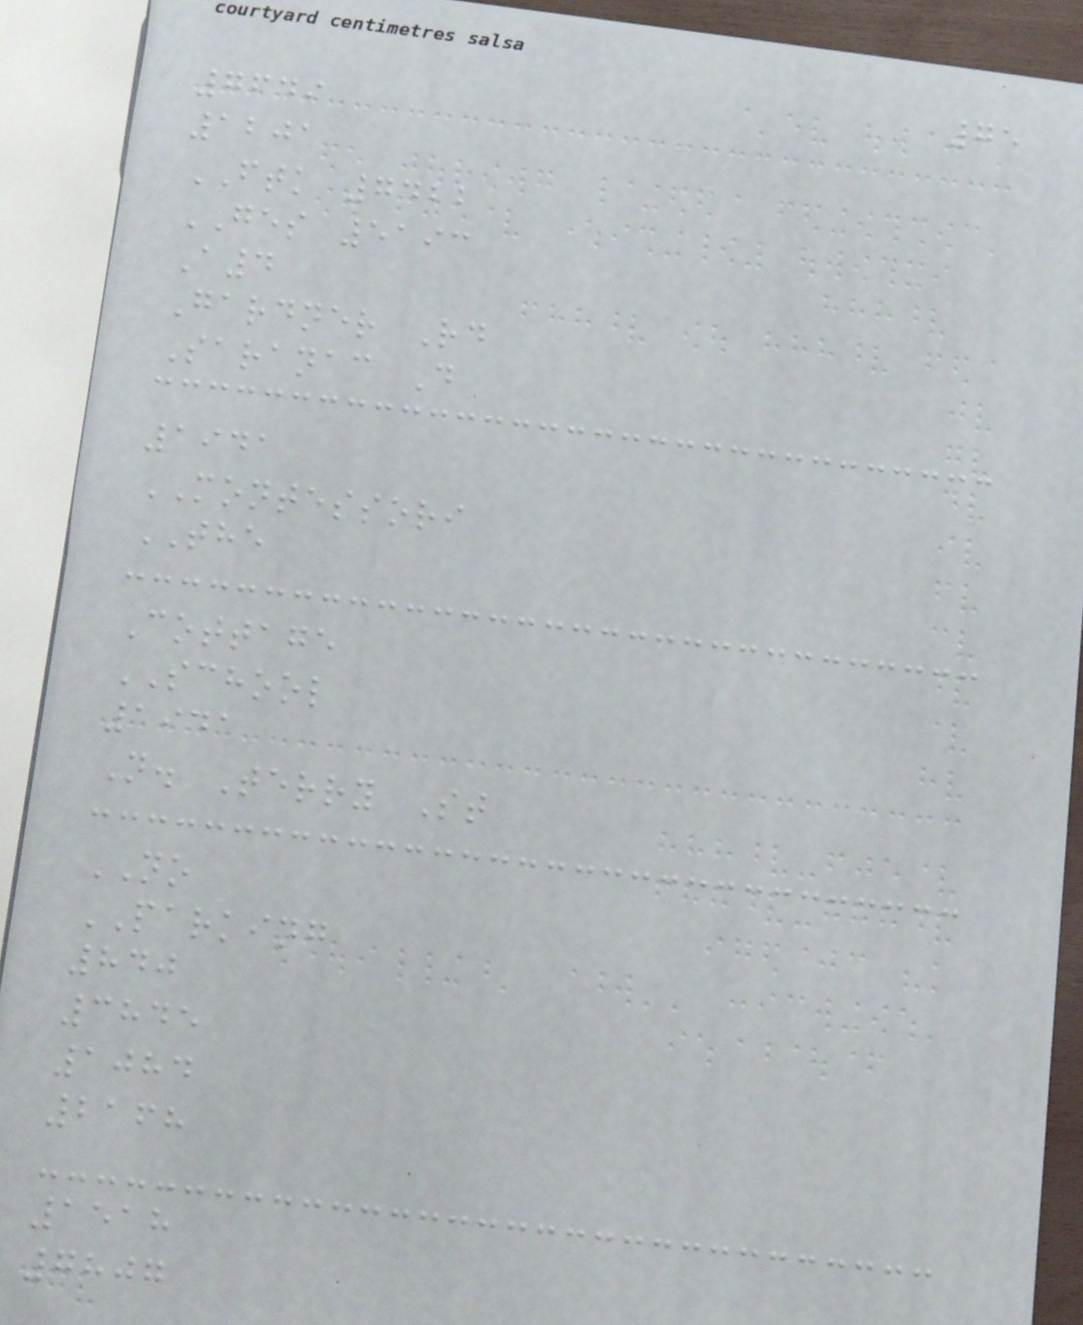75
7649
1201
FTK 7422
GES 5193
A4
Gardner Rd
Saranac D
1941
MONTESSORI
THE
Cottage
SCHOOL
1941
N. Terry St
NO
PARKING
840
3845
1084
2168
1518
7807
